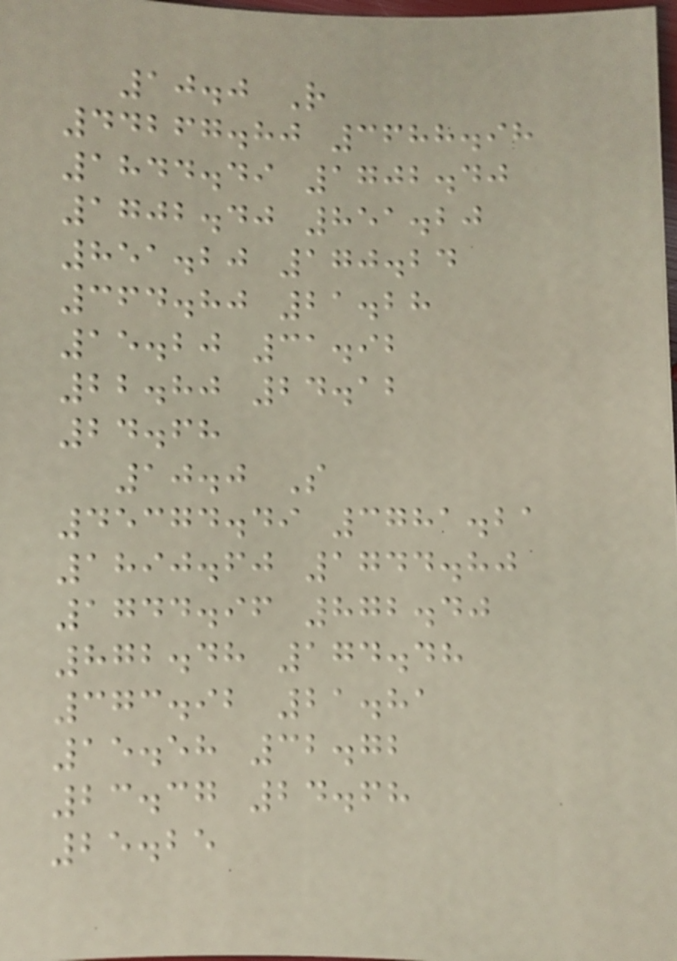10.0 R
44267.80 3688.98
1844.49 1702.40
1702.40 851.20
851.20 170.24
364.80 21.28
15.20 31.92
22.80 24.12
24.68
10.0 S
45374.49 3781.21
1890.60 1744.80
1744.96 872.40
872.48 174.48
373.92 21.81
15.58 32.72
23.37 24.68
25.25
